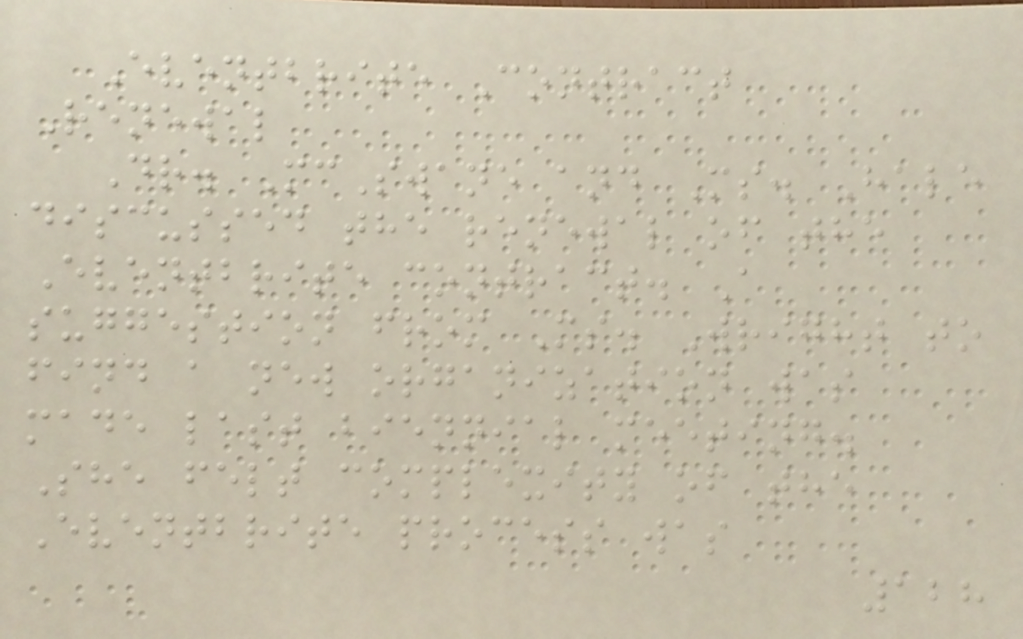Eventbrite Contract
Renewal
Dr. McSwane and Ms. Hale
discussed the renewal of the
Eventbrite contract. A
suggestion from Ms. Wright to
find a new organization was
made last biennial meeting.
She felt complexity of the
Eventbrite process was
128
